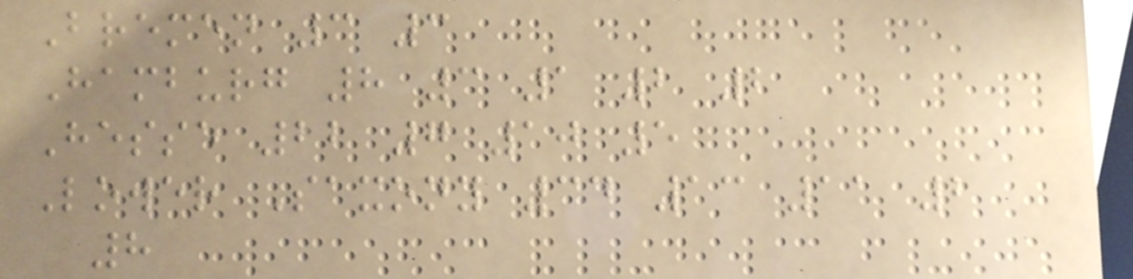Bremen 3 3
Hamburg 8 3 1 2 2
Hesse 22 7 10 5
Lower Saxony 34 13 11 2
8
